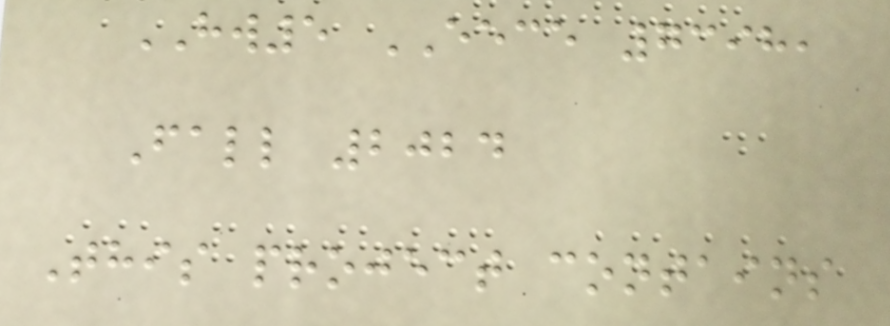HW5 EECE 7398,
Fall 2024
This project contains
